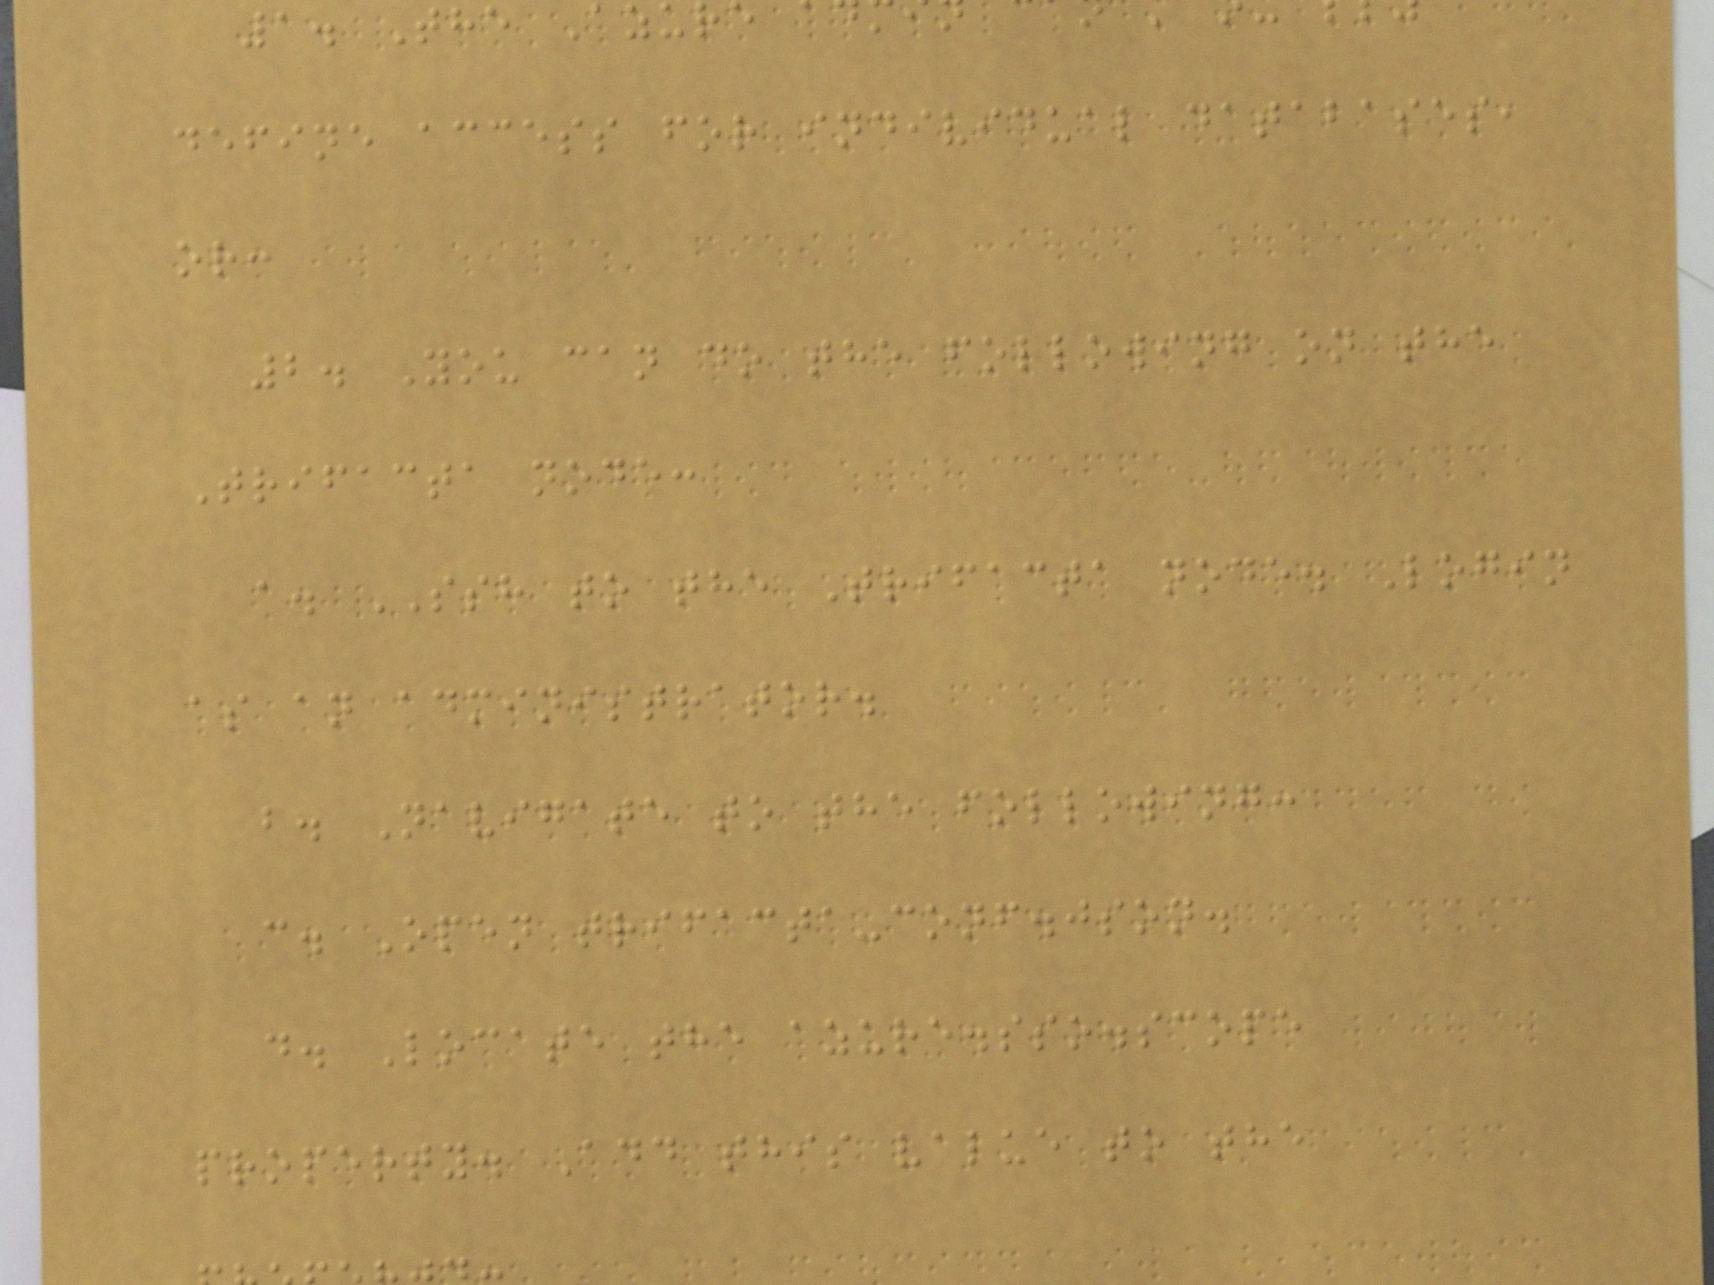1. The Azu
define access for individual databases,
or:
2. You can do the following on the
Trifacta node:
a. SSH to the Trifacta node. Login
as an administrator.
b. Navigate to the following:
c. Open trifacta-conf.json.
d. Locate the azure.sso.scope
property. Add this value to the
